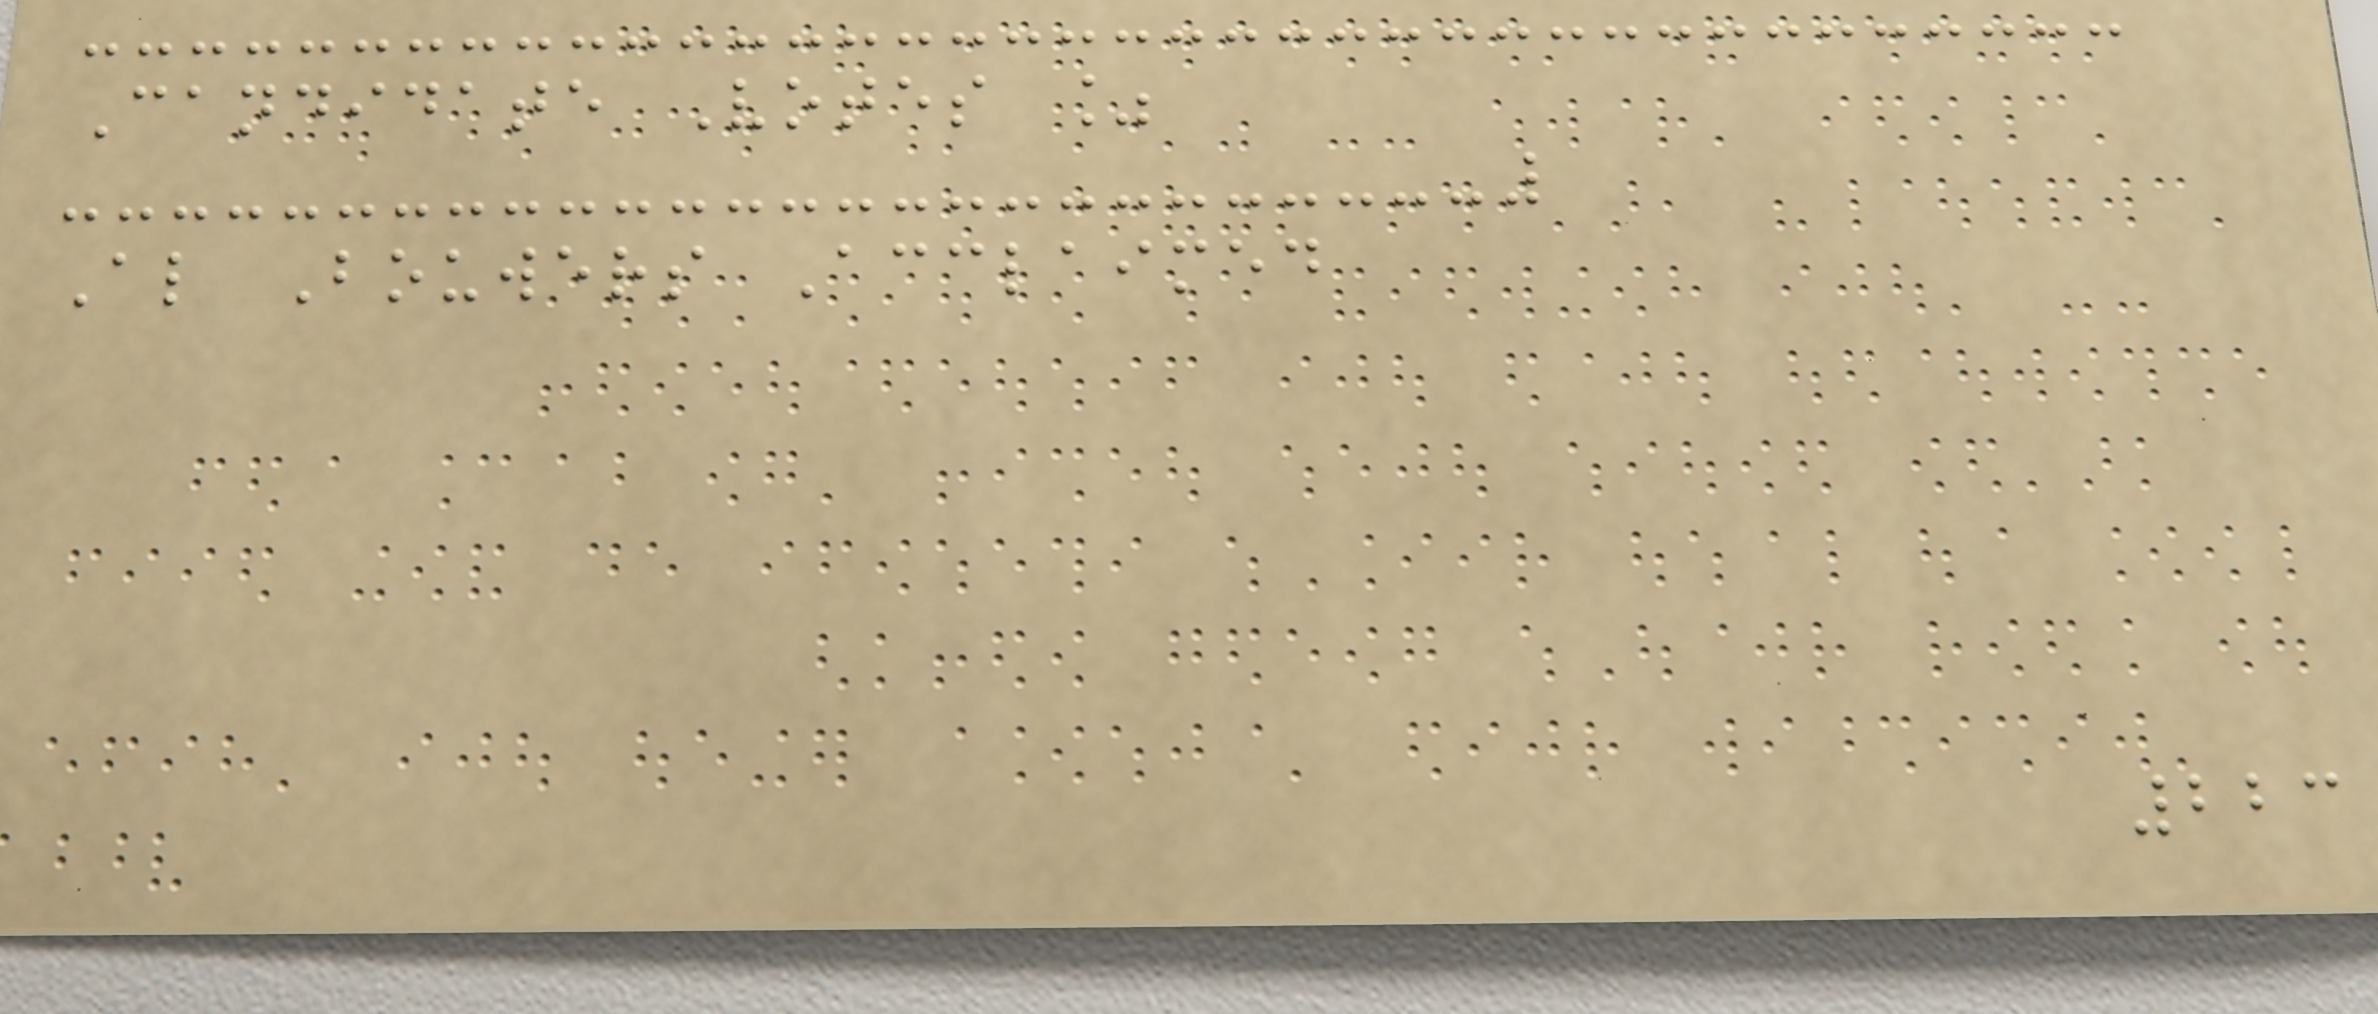Candidate Votes %
Al Bouwers Acclaimed
223
